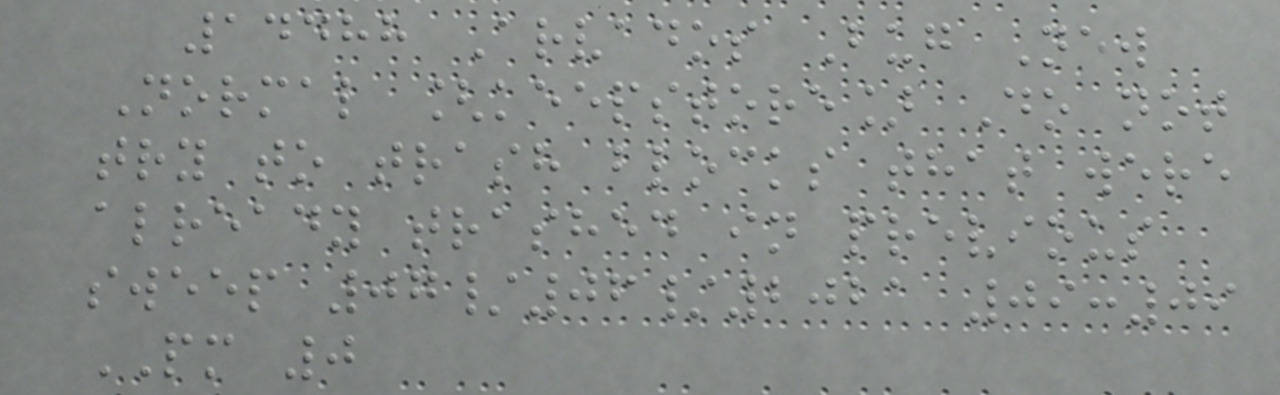14488 Arvados Bug New
Normal [keepstore] Do not
try to trash blocks that were
already trashed in previous
sweep 07/06/2021 09:09
PM 0
